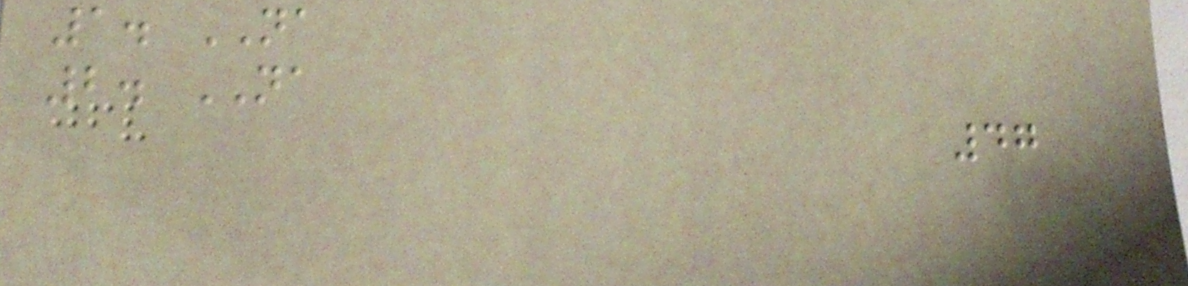1. NA
2. NA
47
